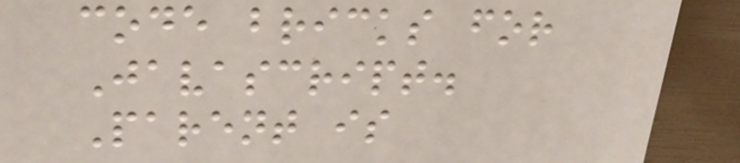code bricks for
Javascript.
Parent is
